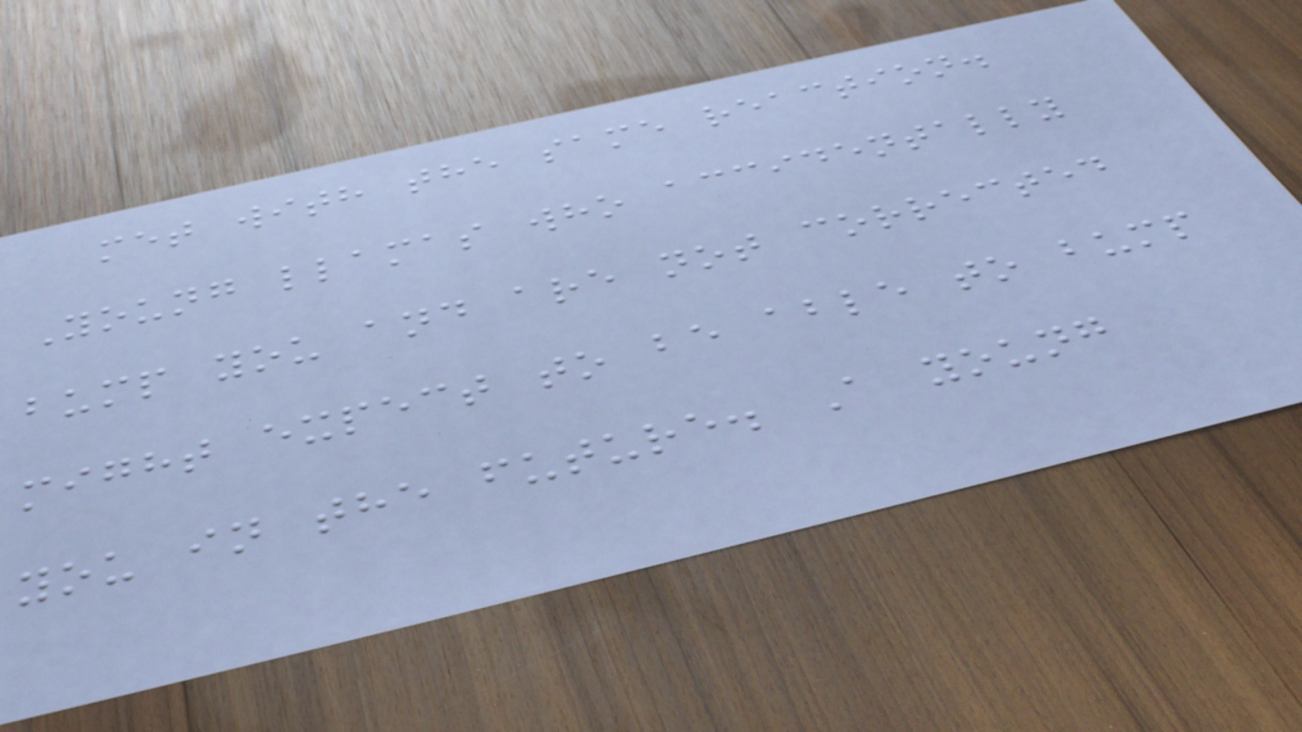met with the same reaction.
Young llamas who accidentally
bump you and are not corrected
might expect to be able to bump
you in the future. A young
